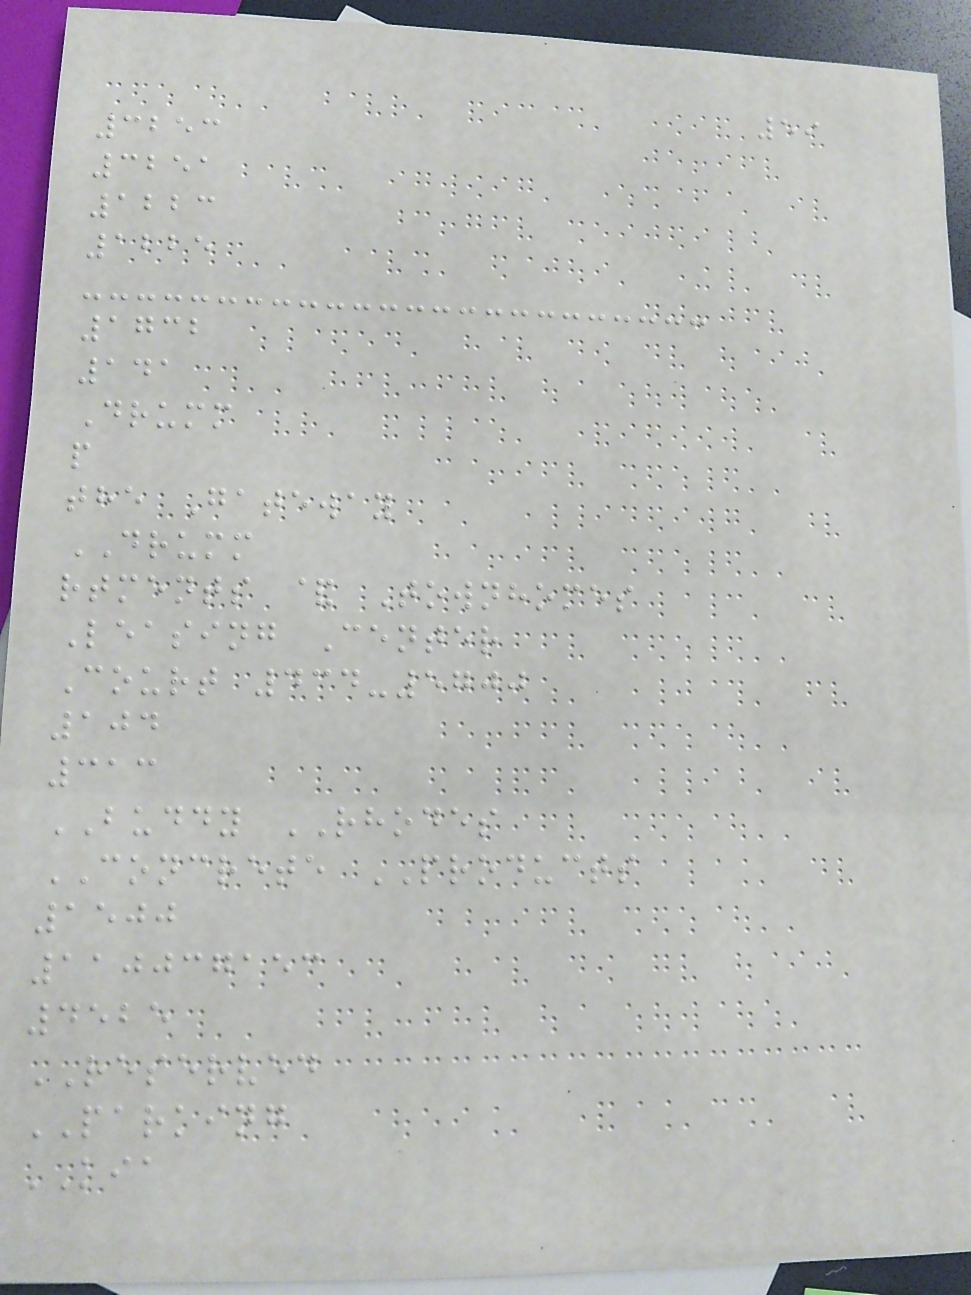59
3253
3251
1223
1225
1732
141
Drumm
p
the Gateway
DRUMM
rtments & Townhomes
Leasing Center
Court 434-5700
104
313
BUDDY RHODES
CONCRETE PRODUCTS
1500
110037153
4525
RESERVED
PARKING
KIA
